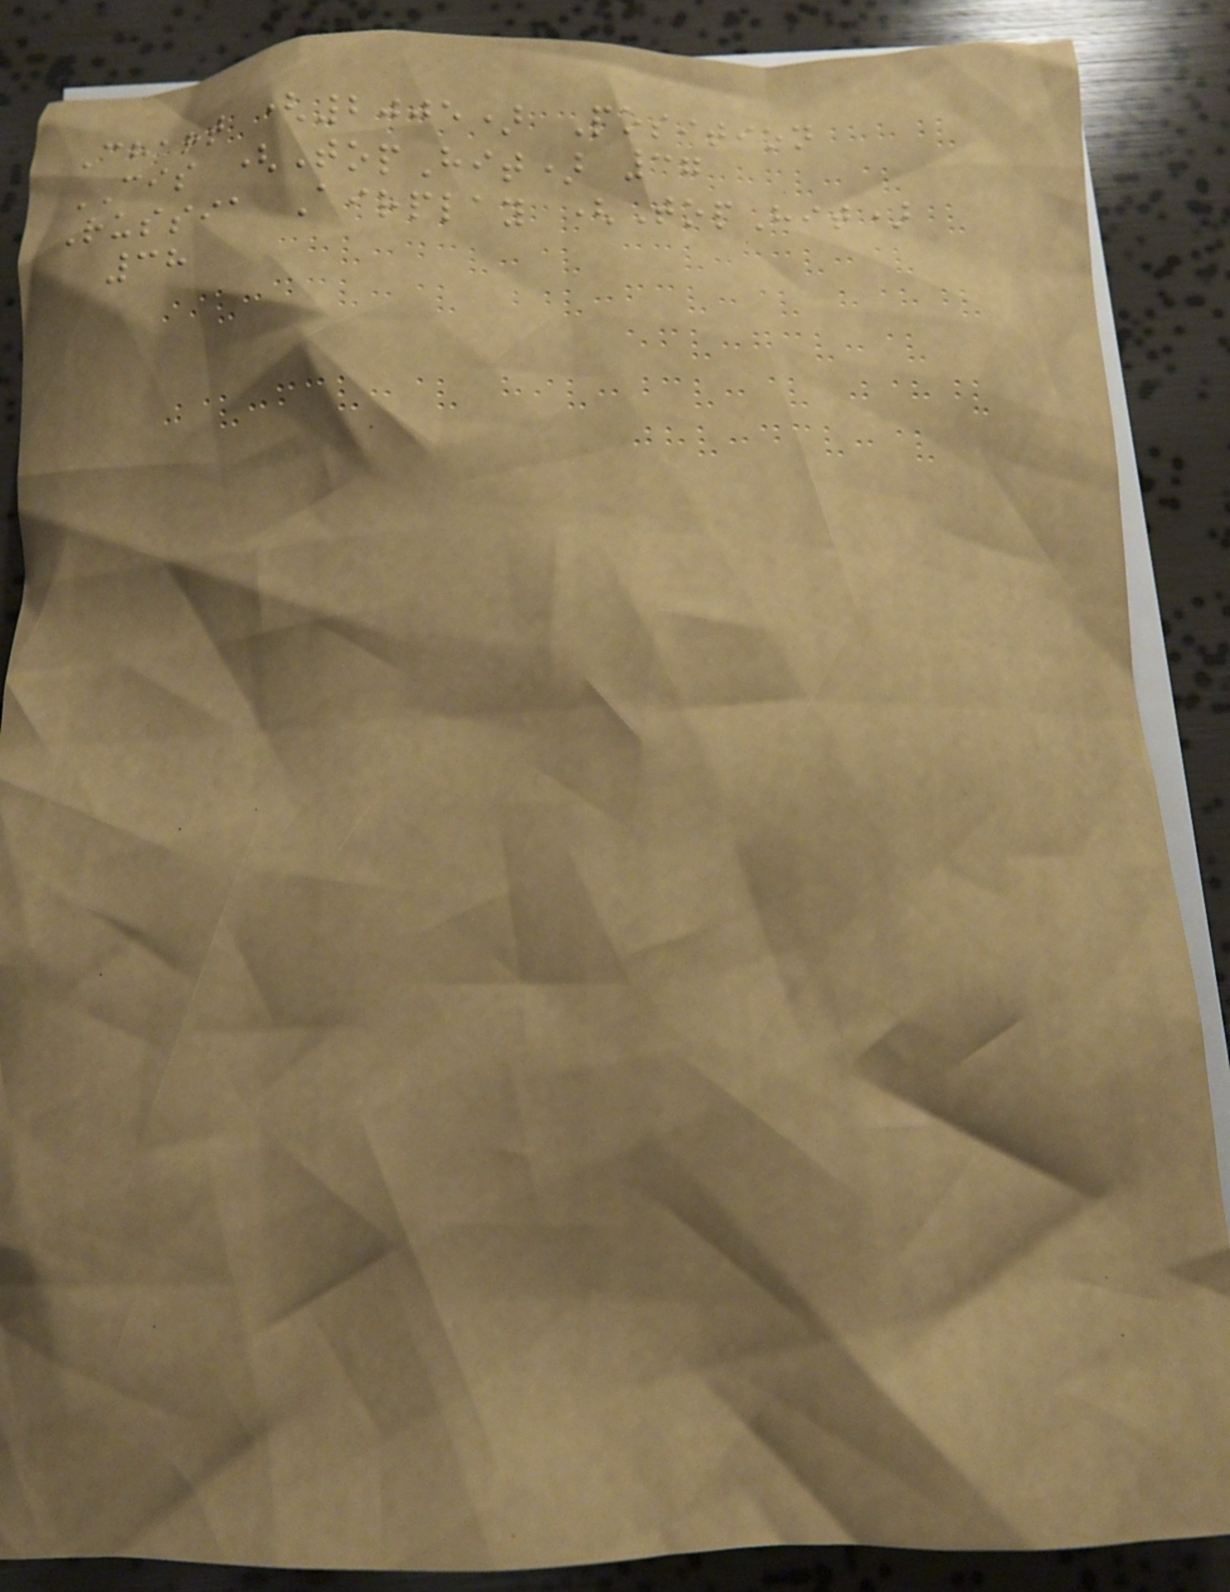Chart (2005) Position
CIS (TopHit) 37
Russia Airplay (TopHit)
38
